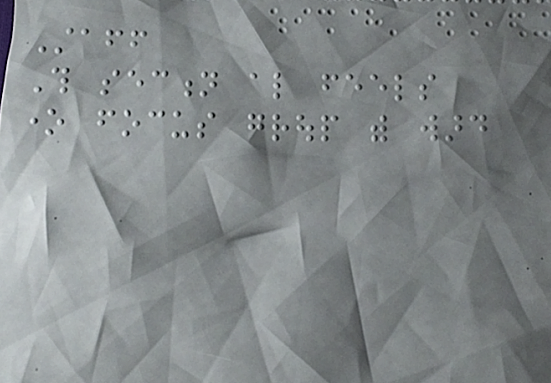Staff
This section also feels
one focus group with ward
